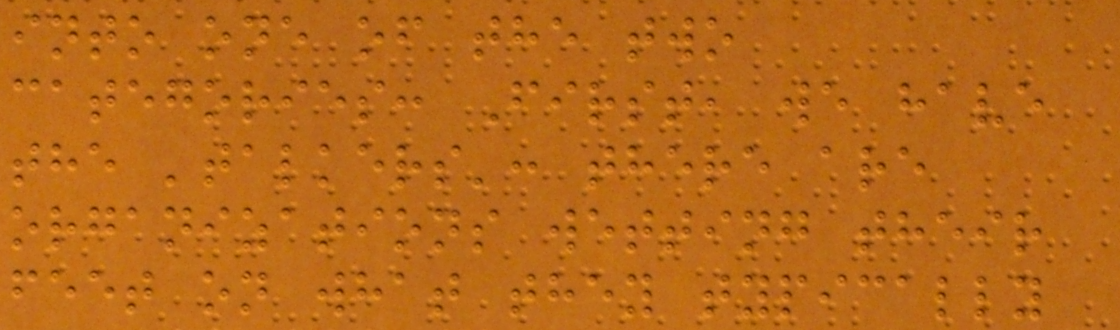into one of the two
categories: First, we have
the 'talkers': there are
organizations wetting their
feet on what they typically
